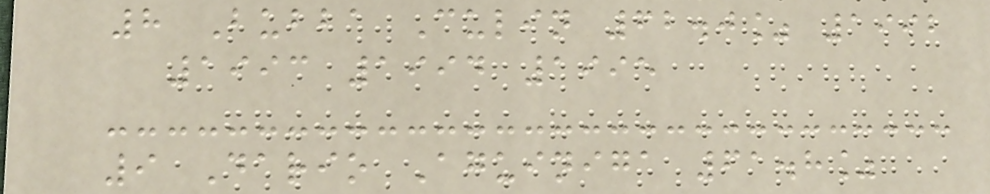8 Bubba Culin 62.0% 1992
1993 1994 1995
9 Dario Aguiniga 61.8%
